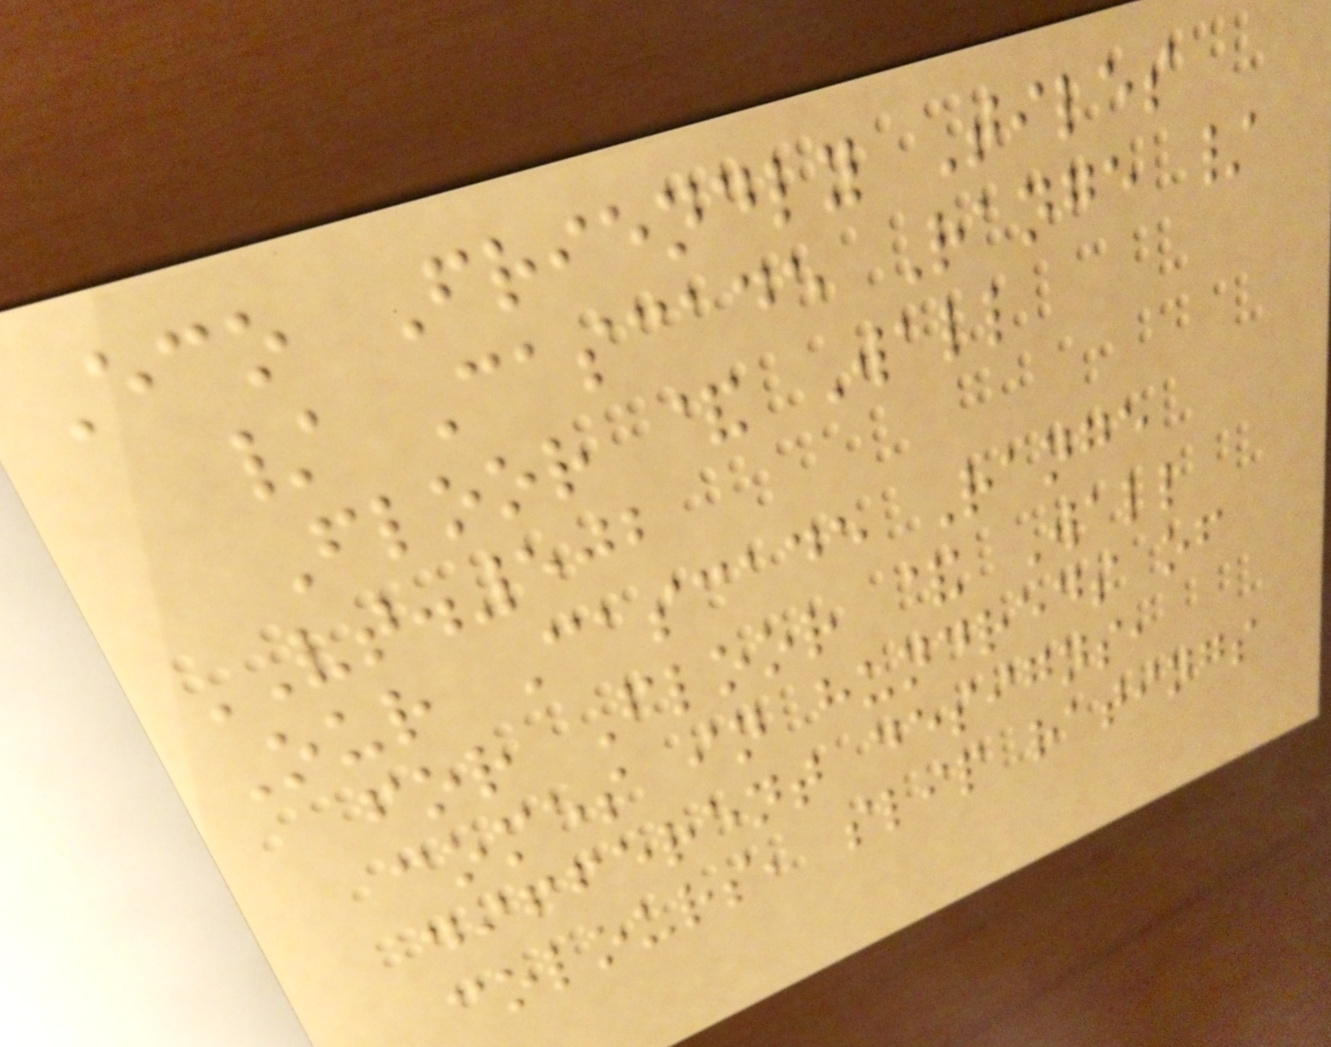Eco Friendly Tiles
/ Cascade Range /
Floor & Wall
VT.502
Our Cascade Range
for Floor & Wall
comes in hundreds of
different designs,
colours, slip ratings
